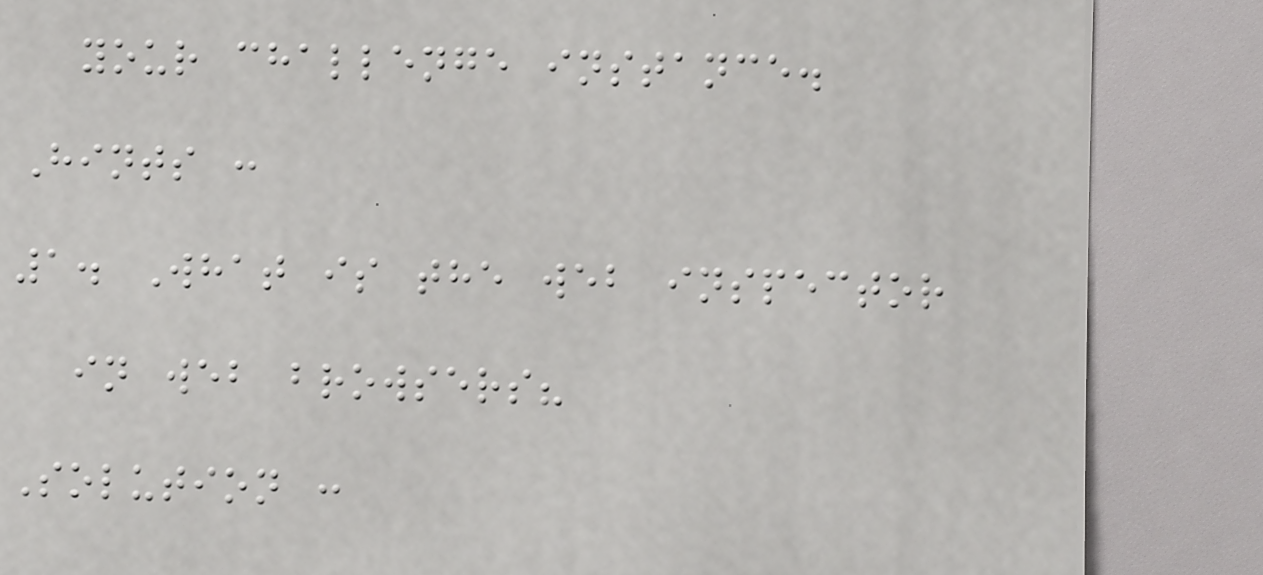your challenge instance.
Hints :
1. What is the web inspector
in web browsers?
Solution :
